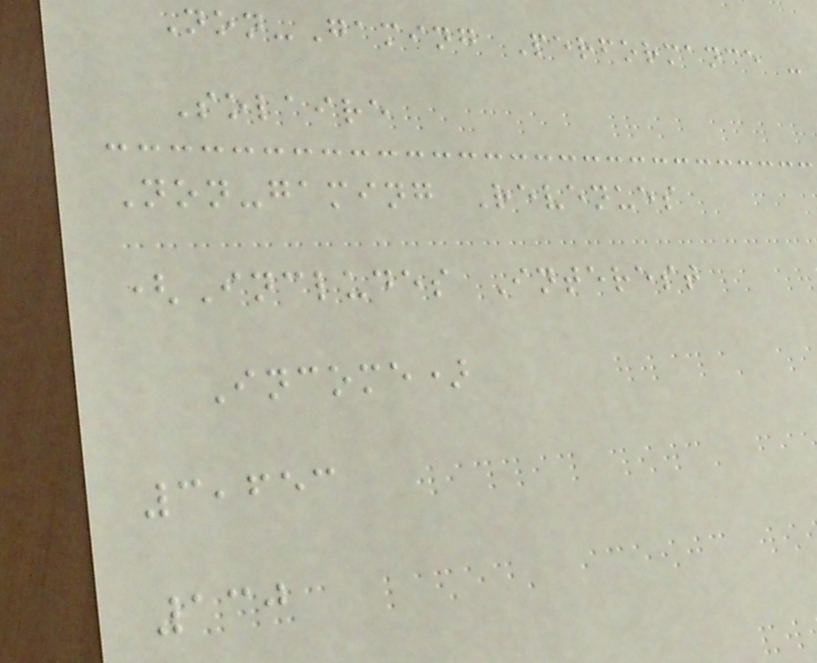Non-Gaming Performance -
Solaire
Non-gaming Revenues
(Includes Interest
Income)
3,653
130
